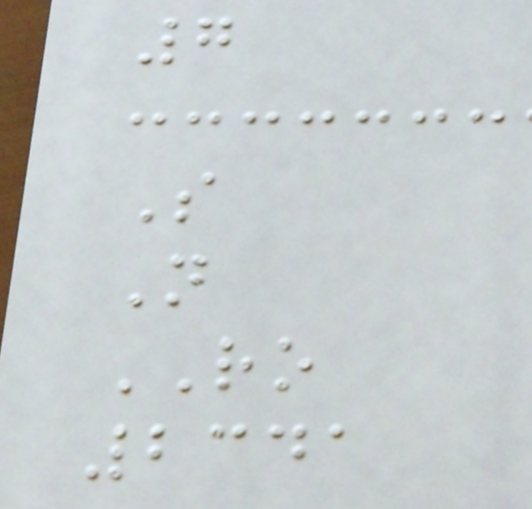7
S
N
RO
2341
